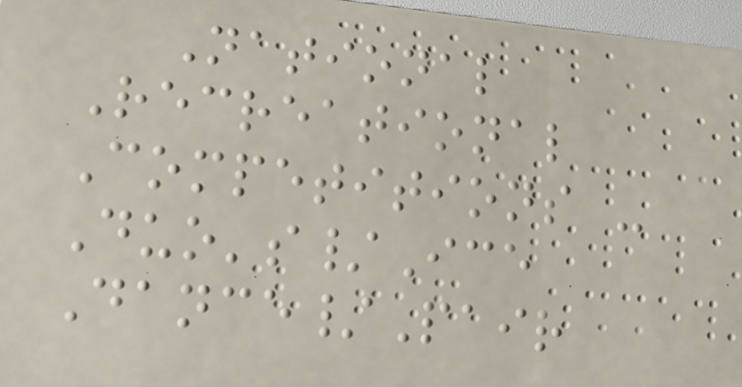National
Recreational
Competitions -
Duo's/Ice
Dance/Pair
